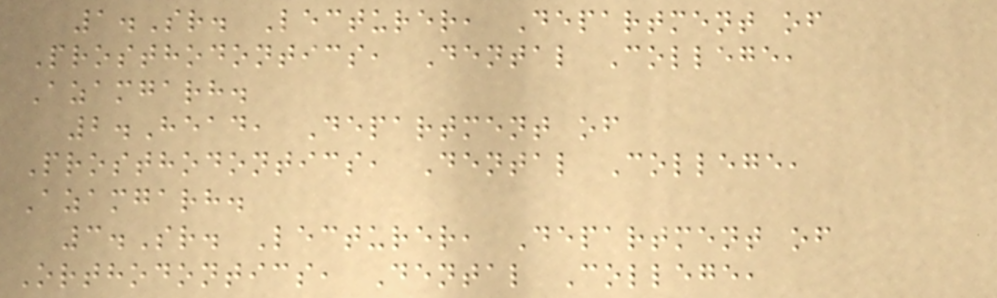1.Sr. Lecturer, Department of
Prosthodontics, Dental College,
Azamgarh.
2.Head, Department of
Prosthodontics, Dental College,
Azamgarh.
3.Sr. Lecturer, Department of
Orthodontics, Dental College,
